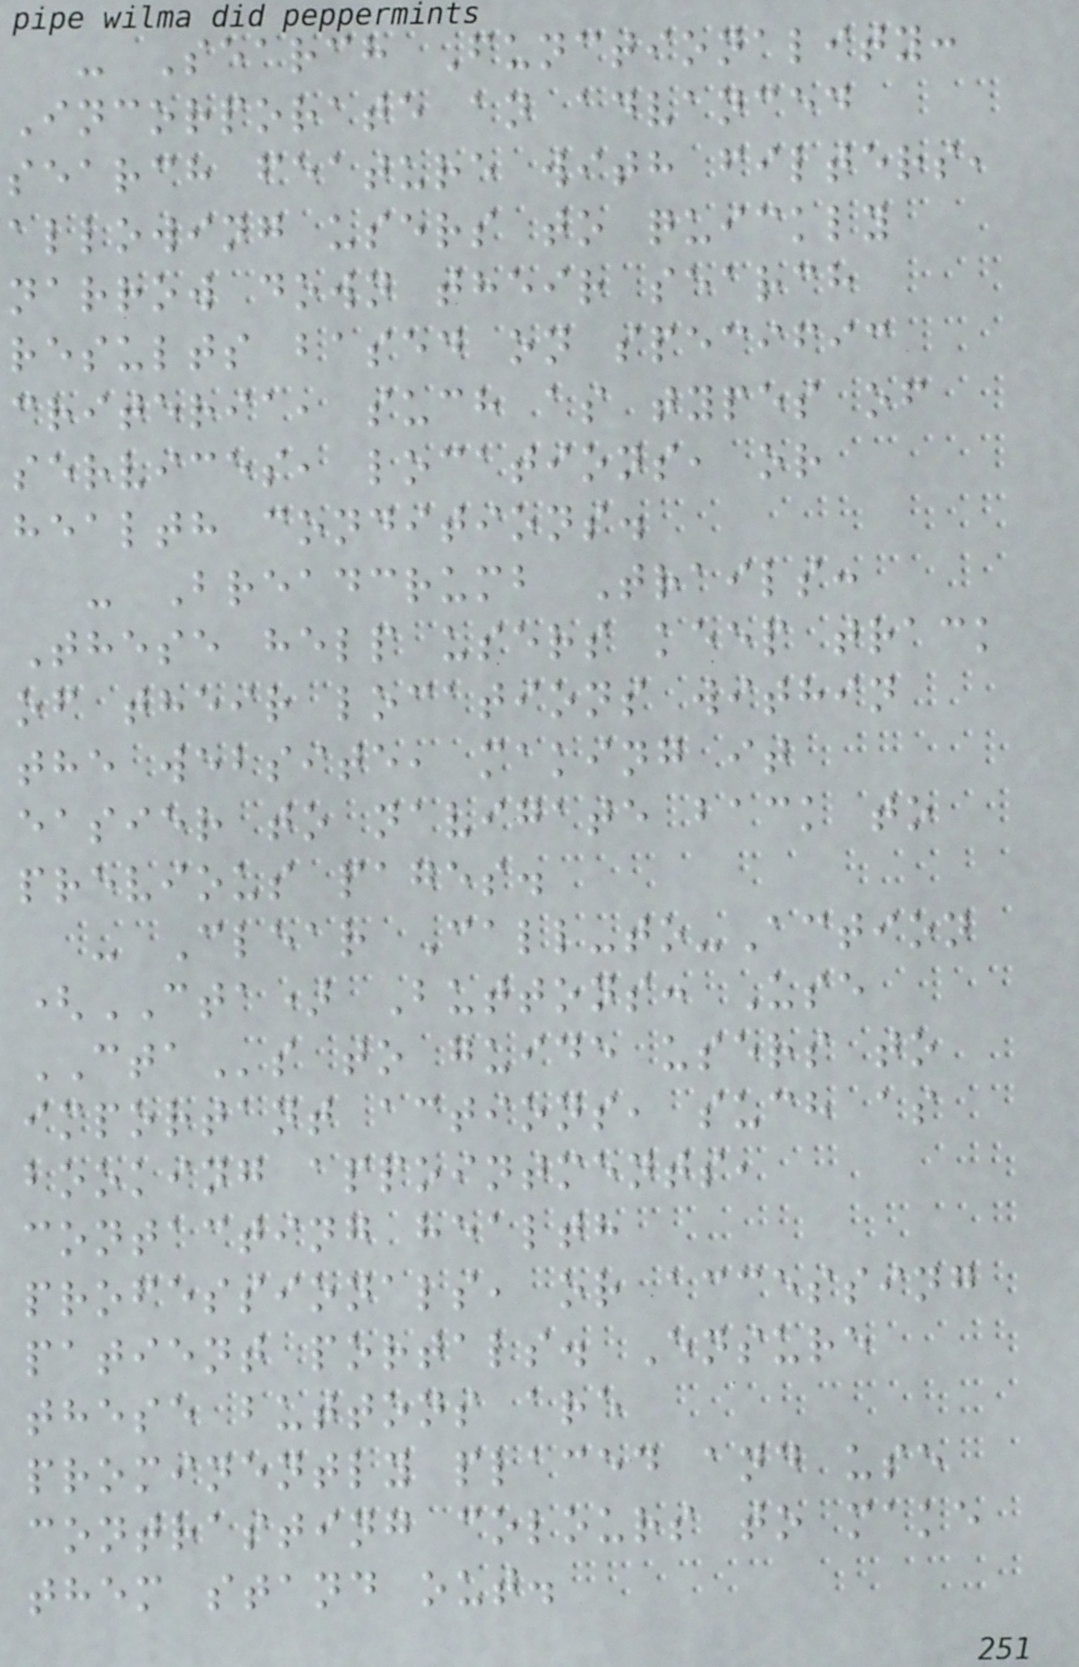- Search Functionality:
Incorporate an advanced
search feature with filters,
allowing users to quickly
narrow down their search
results based on specific
criteria, such as types of
services, locations, or
health conditions.
- Breadcrumb Trails:
These help users keep track
of their locations within
the website, making it
easier to navigate back to
previous pages.
- Clear Call-to-Action
(CTA) Buttons: Use
CTAs to guide users to
important actions, such as
booking appointments,
contacting health
professionals, or accessing
patient portals. Ensure
these buttons are
prominently placed and use
contrasting colours to make
them stand out.
